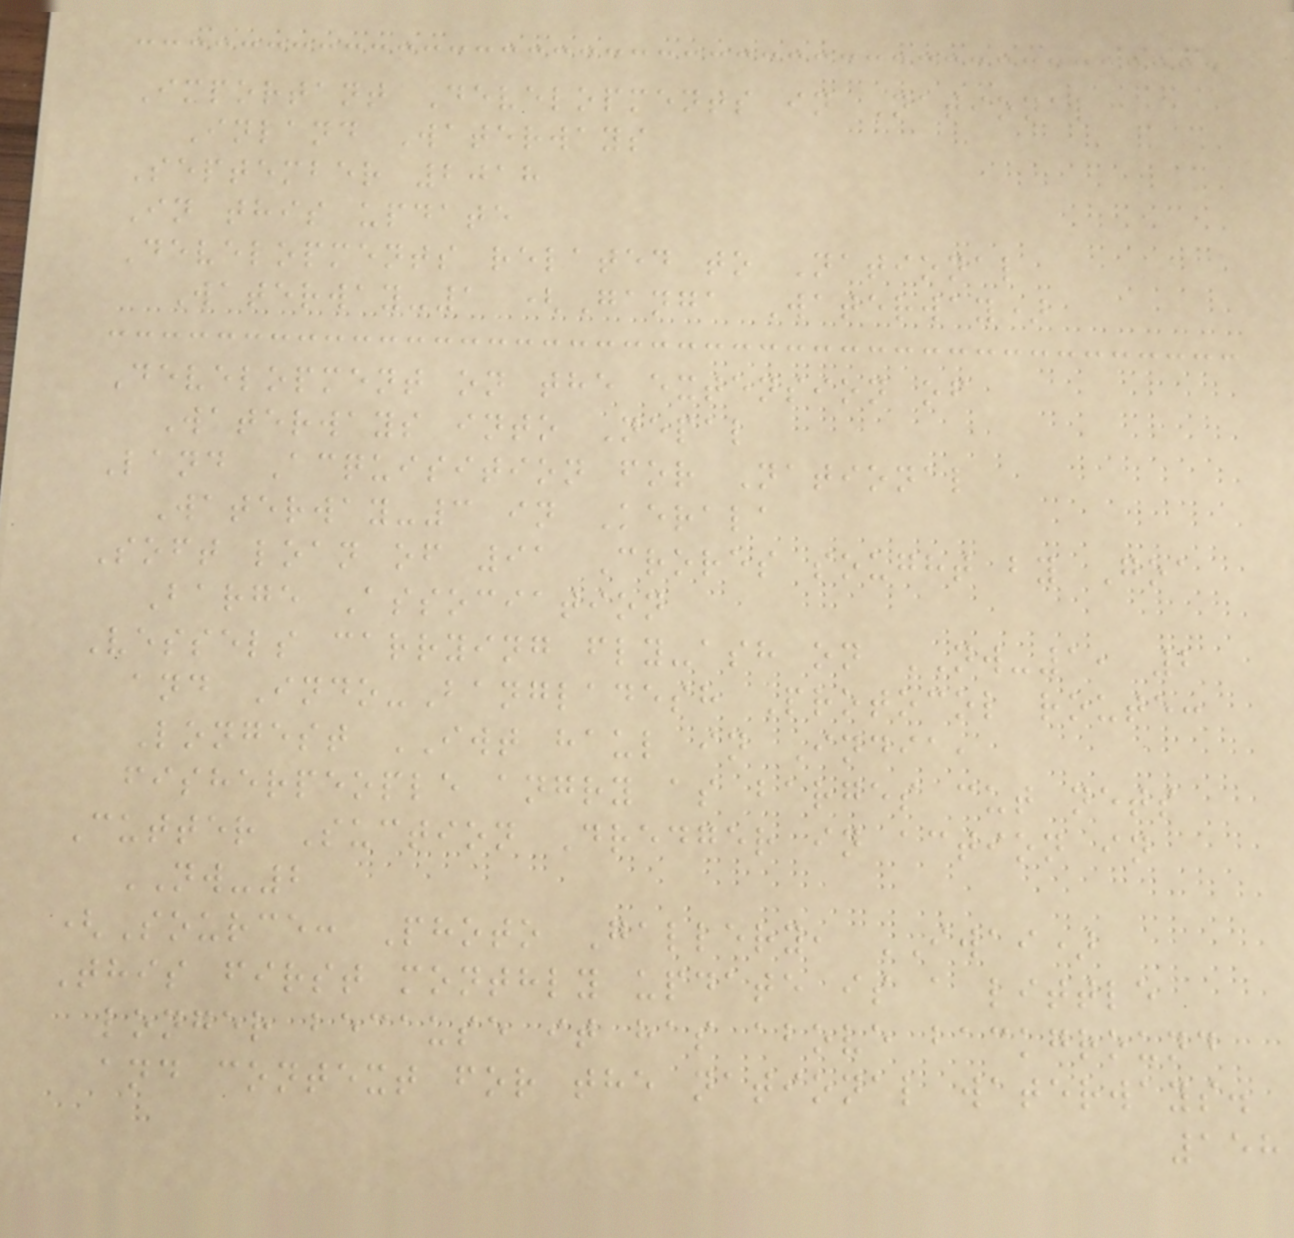Important Developments in National
Inland Waterways
September 2018
In this update
Developments related to National
Waterway-1 (Ganga Waterway)
Development on the extension of
Waterways into Nepal
Land Acquisition for National
Waterway-3 in Kerala
Soft loan of 91 Crores sought by Goa
Barge Association
Vessels carrying fly-ash on NW-1, 2
and Indo-Bangladesh Protocol route:
Longest IWT haul in India,
fisherpeople angry as barges cut nets
Cutter Suction Dredger in action in
NW-2
(Source: Photo Gallery, IWAI)
This first monthly update is a little
longer because it has above background
and context for the national waterways.
158
